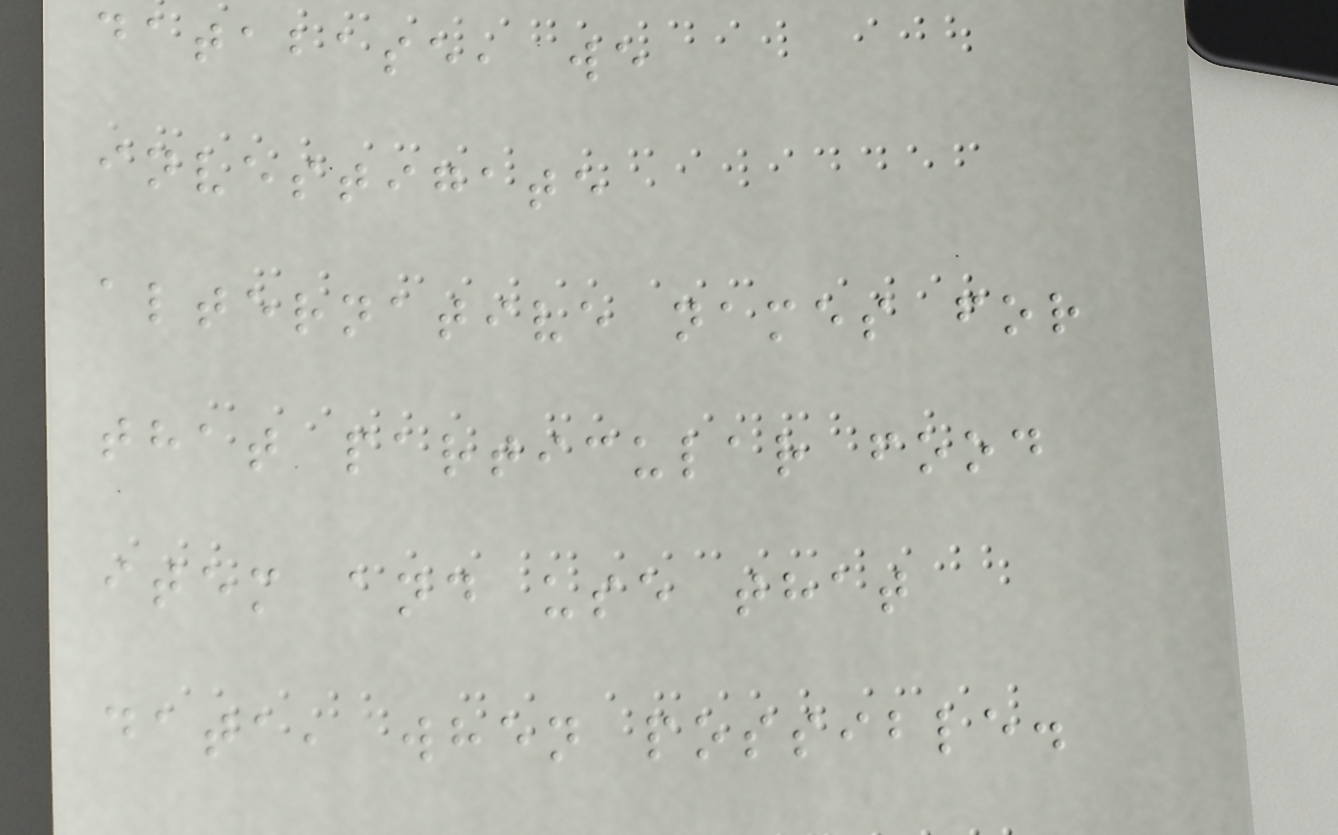database, we
investigate
alternative names for
that particular food
item and use that
data, when possible.
